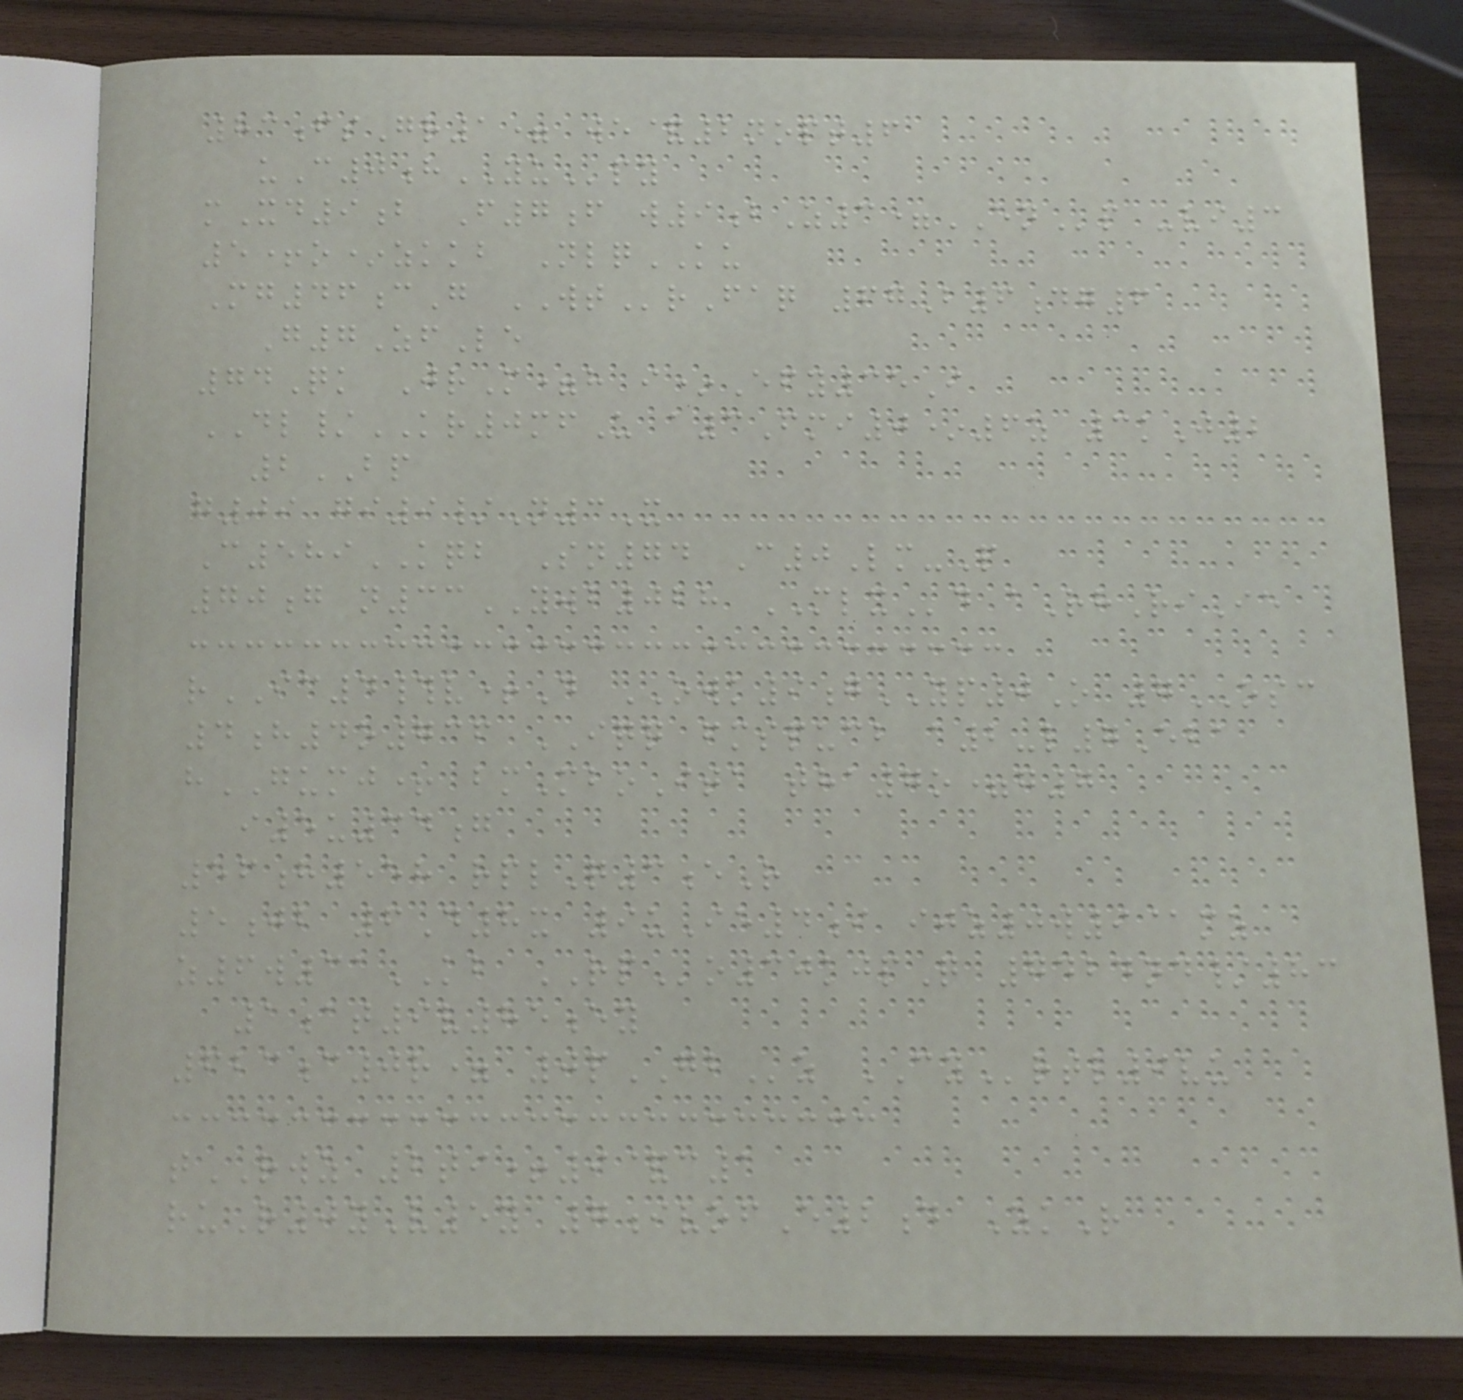83fsGr1= we&2nopt6
uC0hYUpy
mXd9b F7f w9bZ3=ENp -vi3
5+o*zkkb NlqKU
Mg46cG WTrFaq 67B6dg6
G7ZfLe
74Qk JrM=h i*Efy35I
DL/KR0mfU a3Fmi0*6z 3kJ2
2BP
g09 gi9/N3X
C589KQB Sn74 C0Lm-P
70g n33YWB028 MLXd aRhRiIe
rIC4#v+D OWK9gYP0O 7OSC
4h4o736 IQQ fmspucb a2-l7Eba
hGUMJ+ bmMboIta tha7o=g7
i5u34g
56h558 rplQ3eR
5jb 6D8x 9uIe4i ijz0w9@mz
z6w31KB RPo30kjpQ 7424nd/83
1at9v85ey
623c0r= 0pGBz CYrtl9vu
tRWZ 2ti+9&c1
ruR0yV5y 7ivofE2d ZkR
